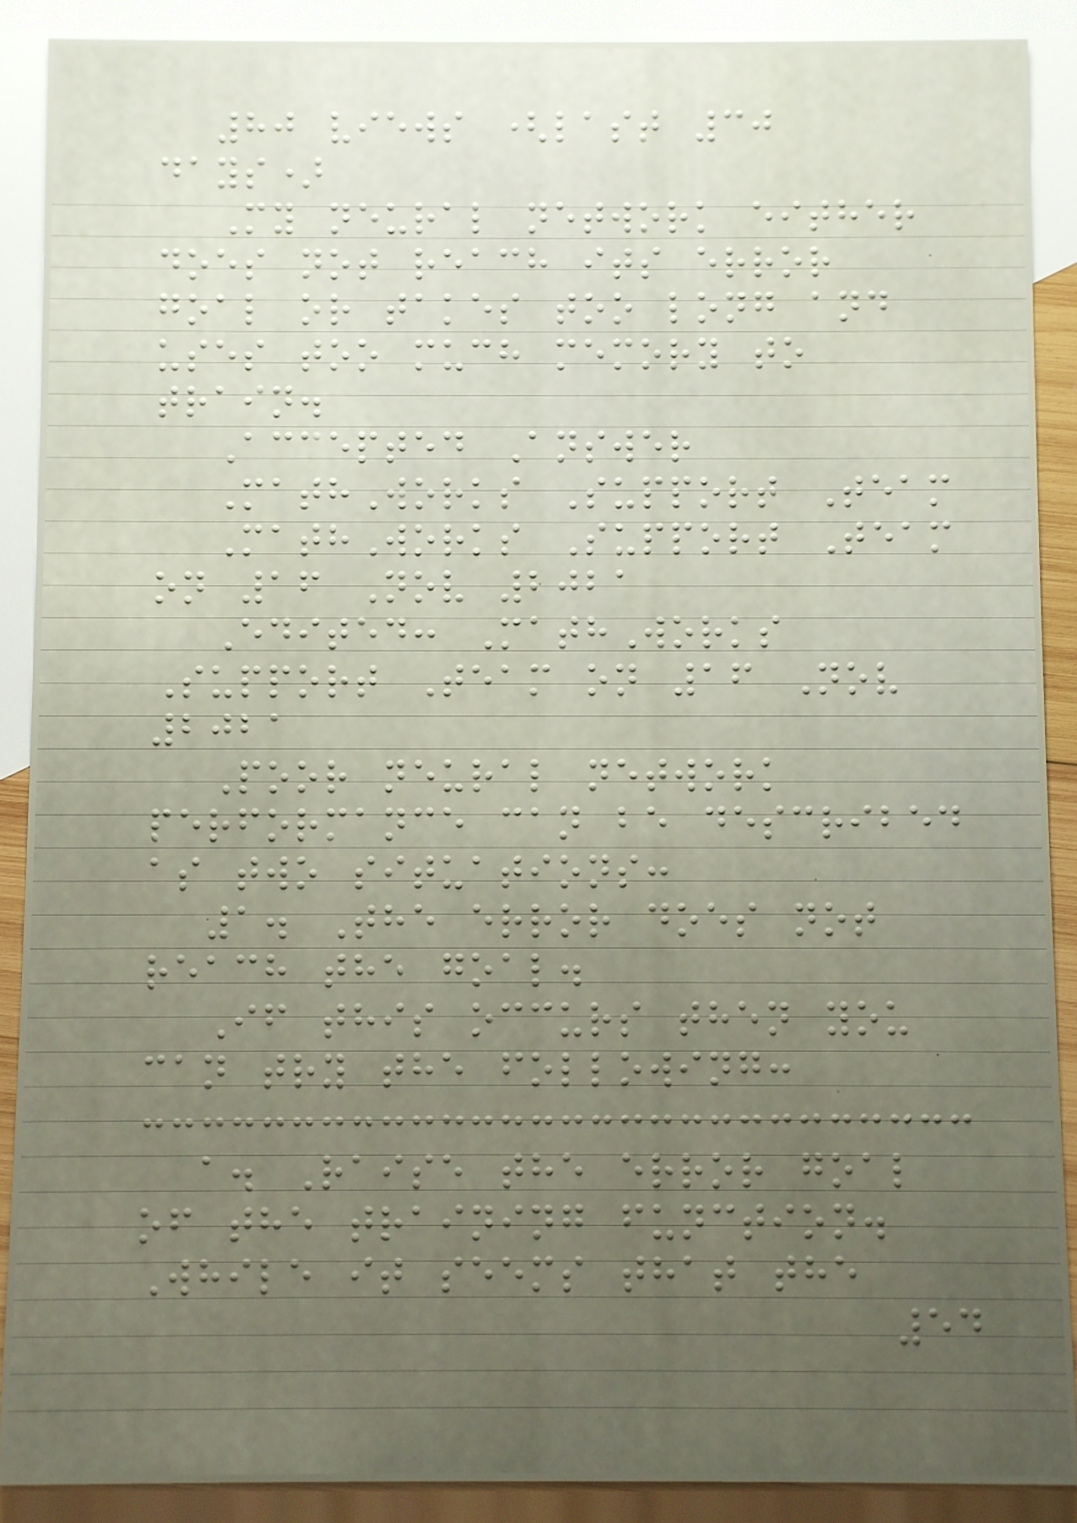80 views (last 30
days)
My neural network either
does not reach its error
goal or takes too long and
uses too much memory to
train.
Accepted Answer
MathWorks Support Team
MathWorks Support Team
on 16 Nov 2021
Edited: MathWorks
Support Team on 16 Nov
2021
Poor neural network
performance can be described
as two situations:
1. The error does not
reach the goal.
If this occurs then you
can try the following:
a. Raise the error goal
of the training function.
While it seems that the
54
